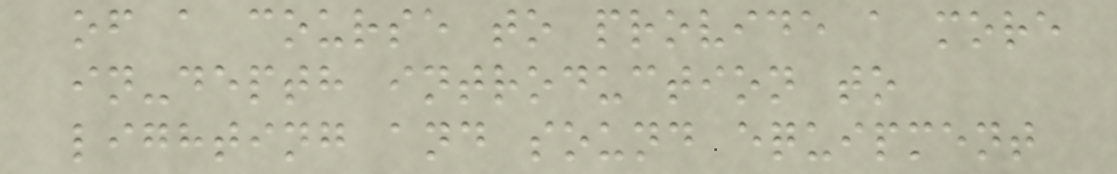of a course to provide a more
in-depth introduction to
lighting and sound equipment
